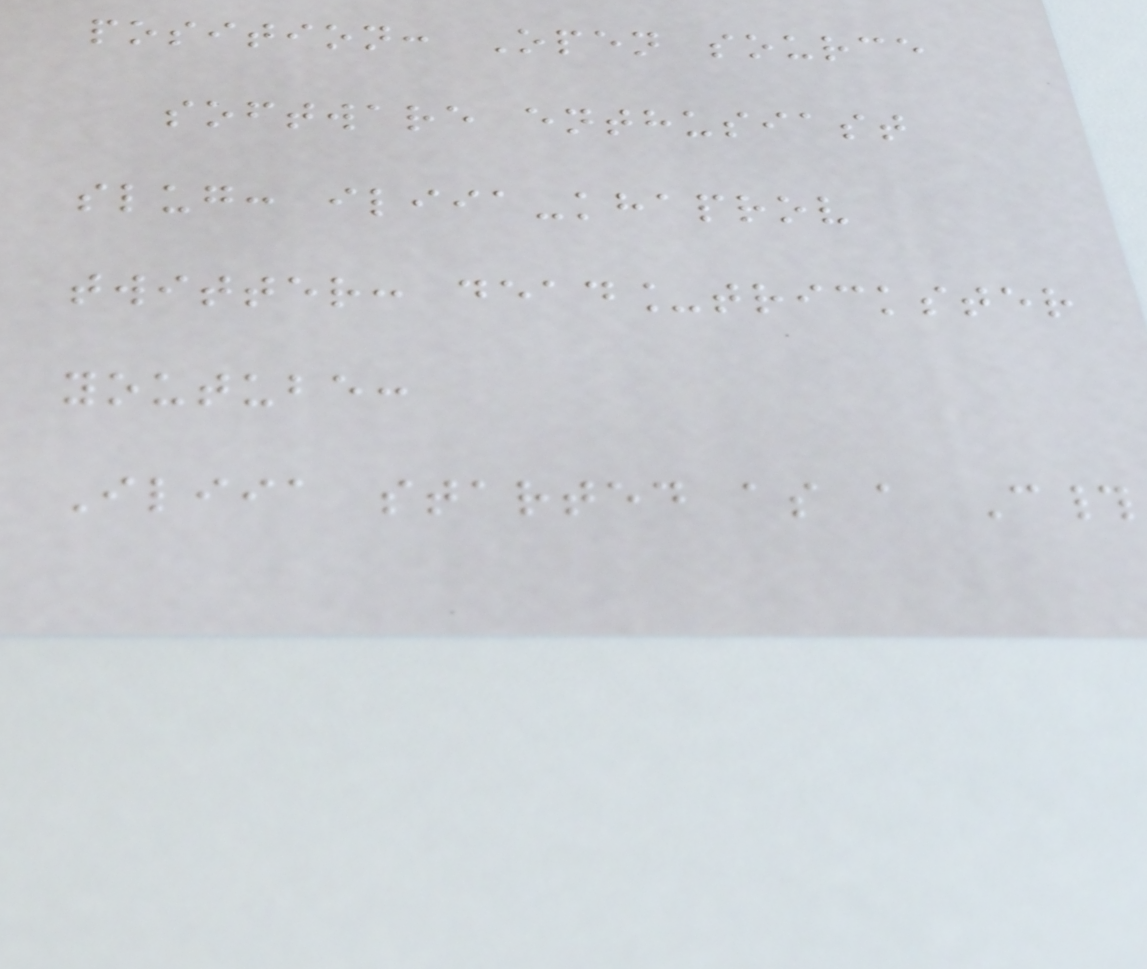position: Open source
software enthusiast
slug: iliia-khaprov
twitter: dead_trickster
youtube:
Iliia started as a C#
